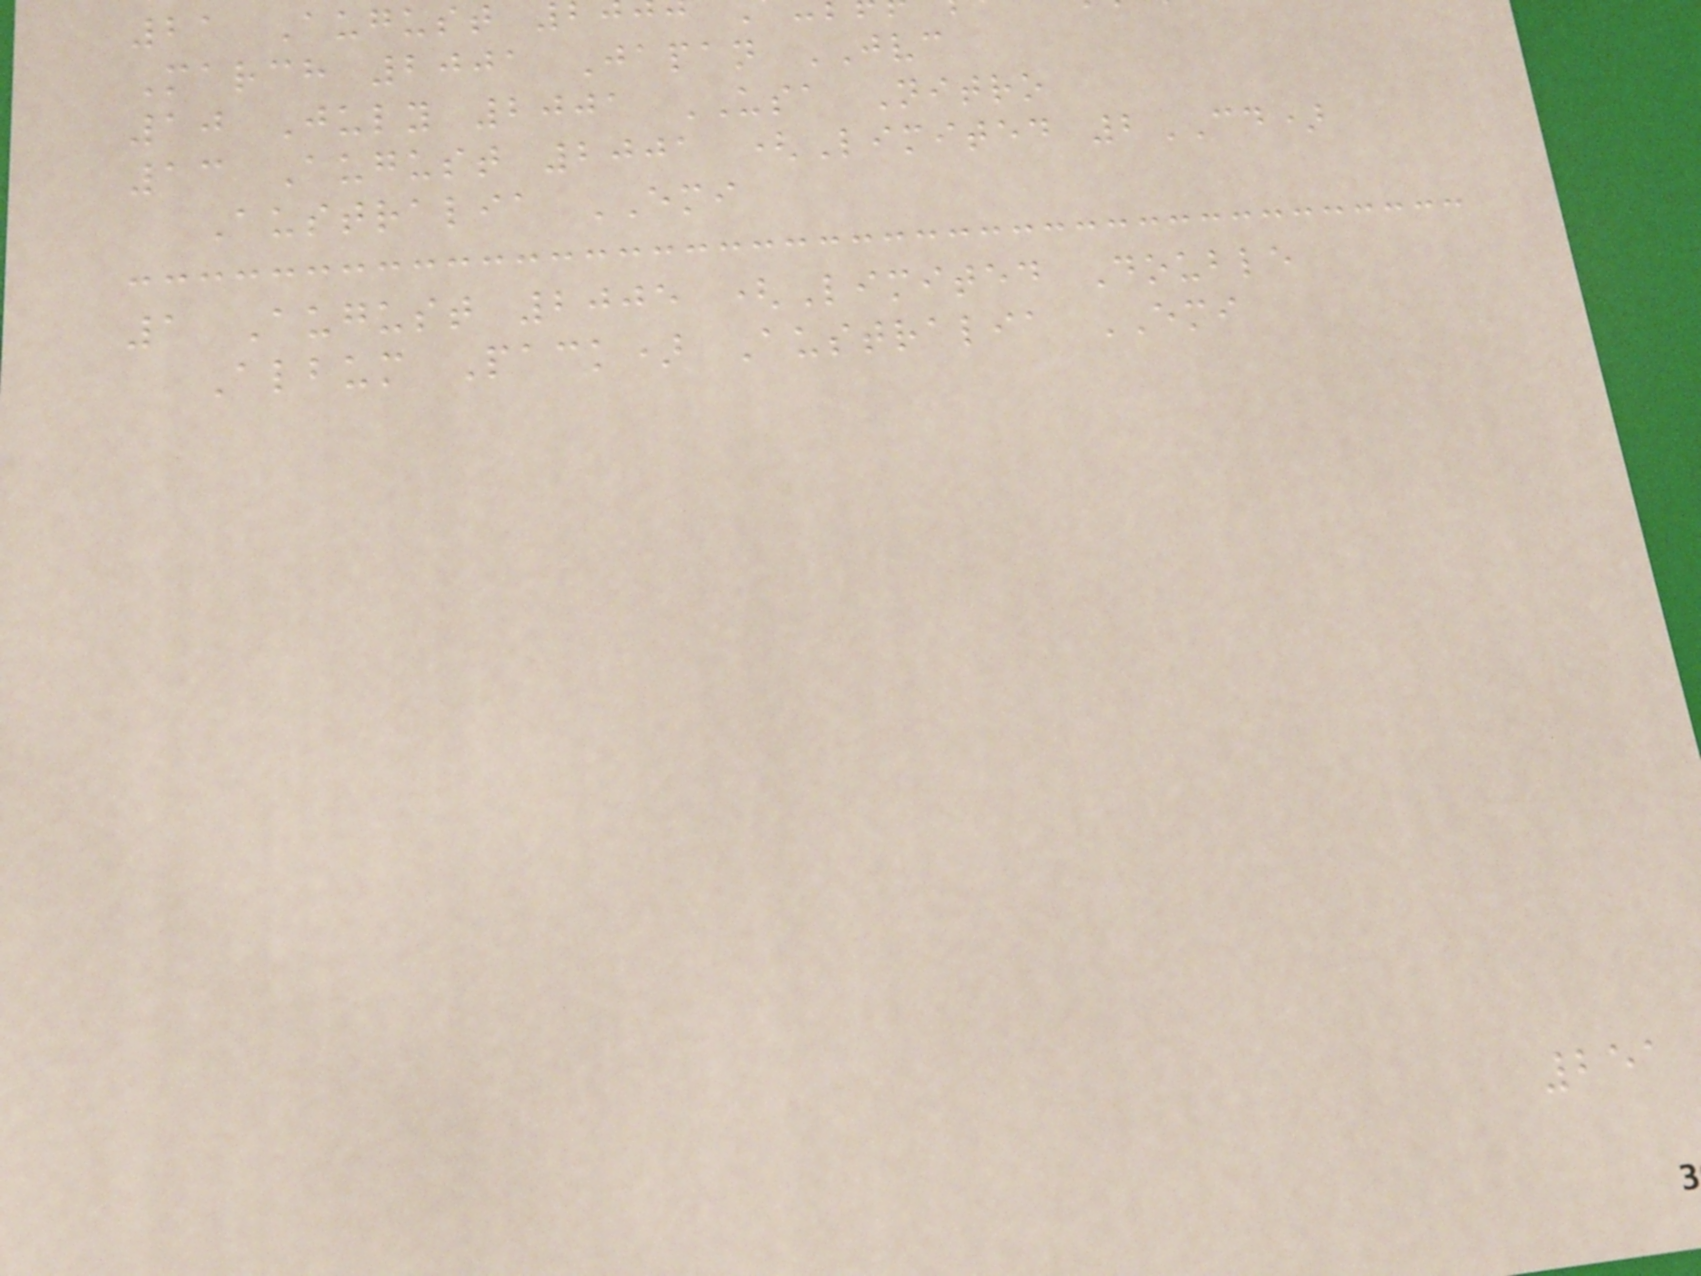21 August
March 2001 Japan JVC
10 July 2001 USA Nitro
13 August 2001 (Limited 2CD)
Australia EMI
1 August 2005 (Limited Double
Album Pack) Australia EMI
251
